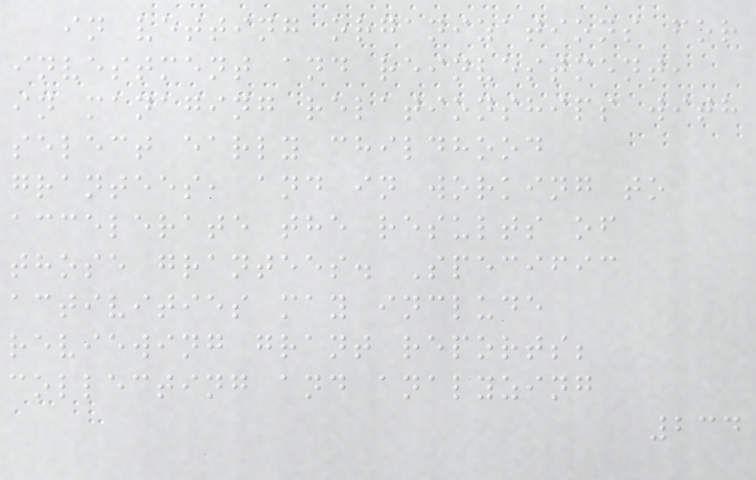in vetting organizations for
investment and reinvestment,
in managing relationships with
select early childhood
grantees, and in working to
accelerate the results of
those grantees. Specific
activities may include
reviewing grant reports;
collecting and analyzing
234
